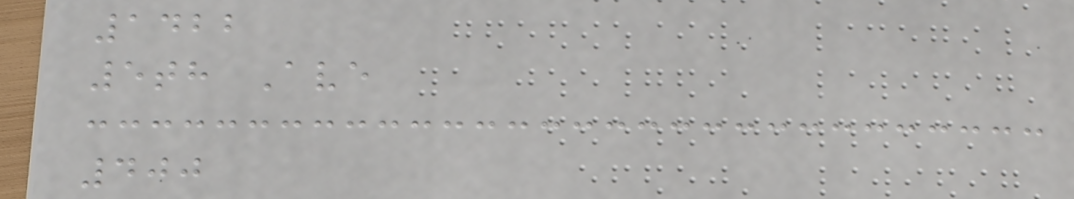1422
5th Ave
400
